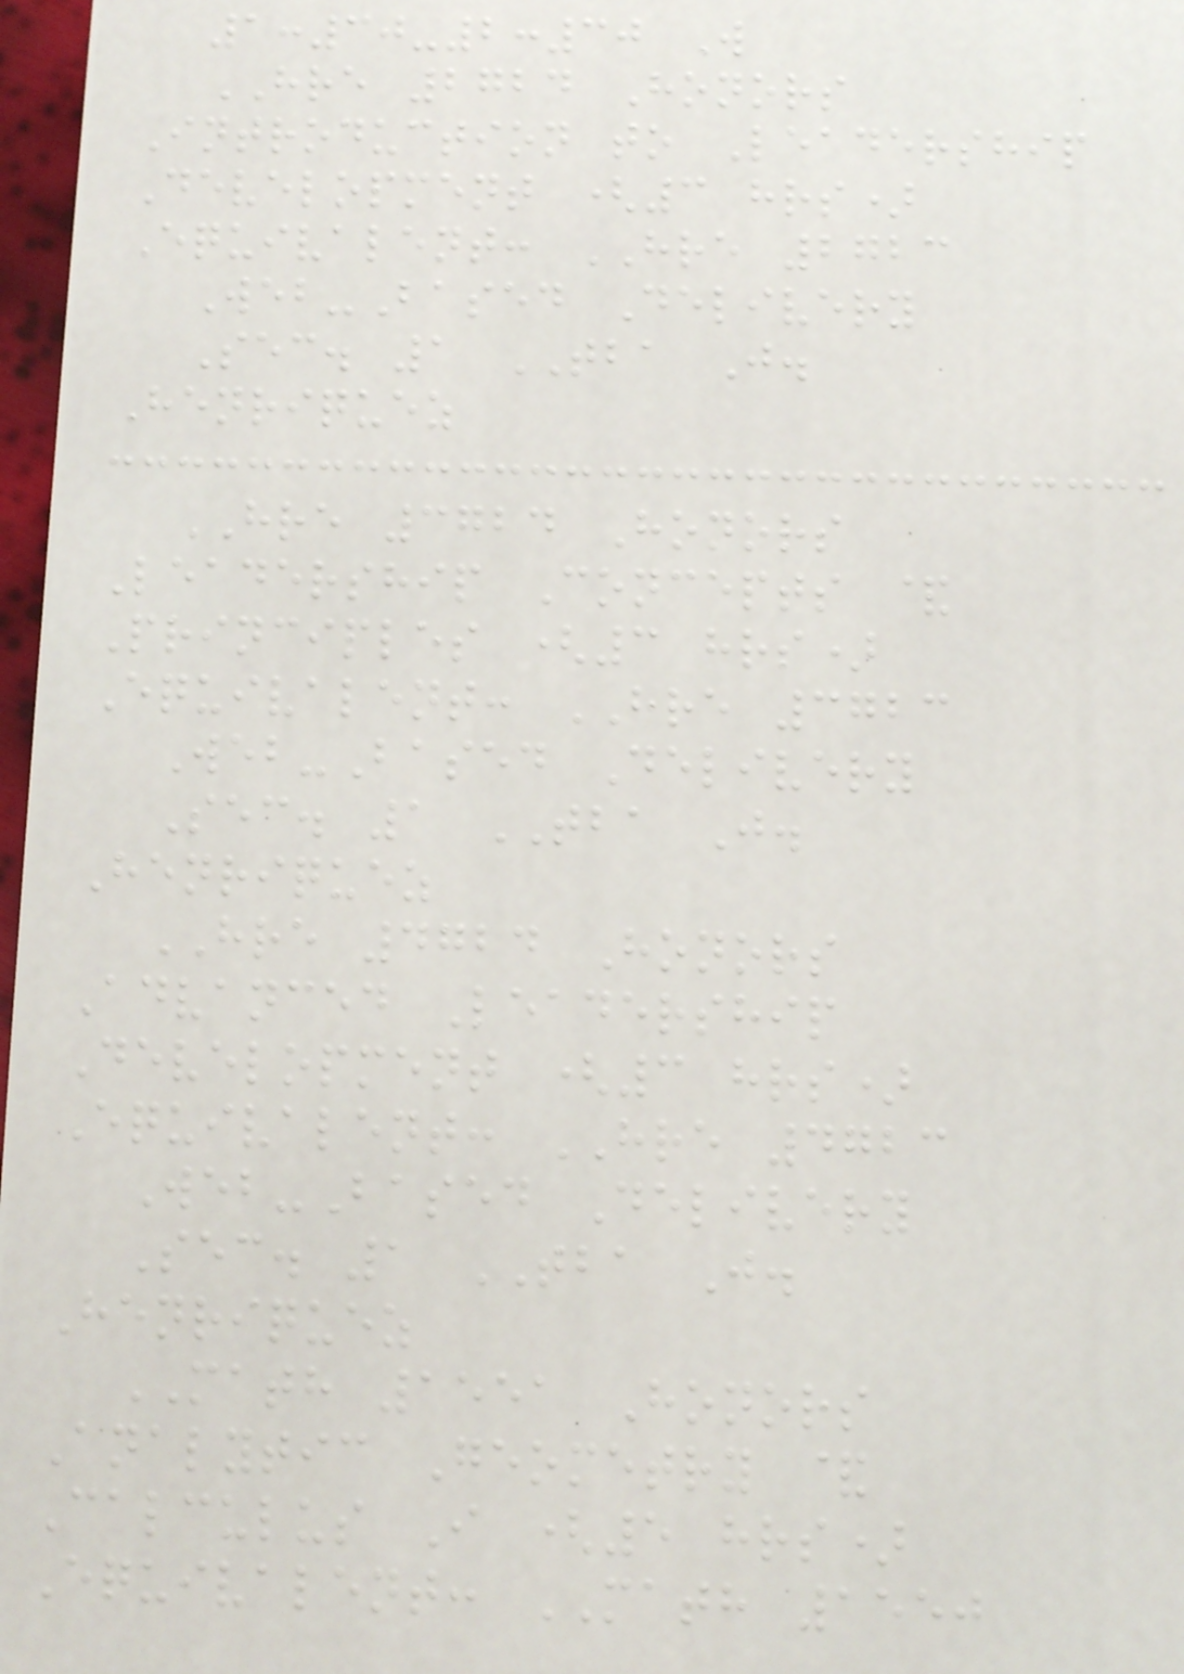1:30-2:30 W
HRE 2724 Honors
Introduction to Leadership
Development (3 hrs)
Equivalent: HRE 2723
Web-Based Delivery
Sec. 1 TBA J.
Henriquez
HRE 3724 Honors
Leadership Concepts &
Principles (3 hrs)
Equivalent: HRE 3723
Web-Based Delivery
Sec. 1 TBA J.
Henriquez
HRE 4724 Honors
Advanced Leadership
Development (3 hrs)
Equivalent: HRE 4723
Web-Based Delivery
Sec. 1 TBA J.
Henriquez
MATH 1551 Honors
Analytic Geometry &
Calculus I (5 hrs)
Equivalent: MATH 1550
